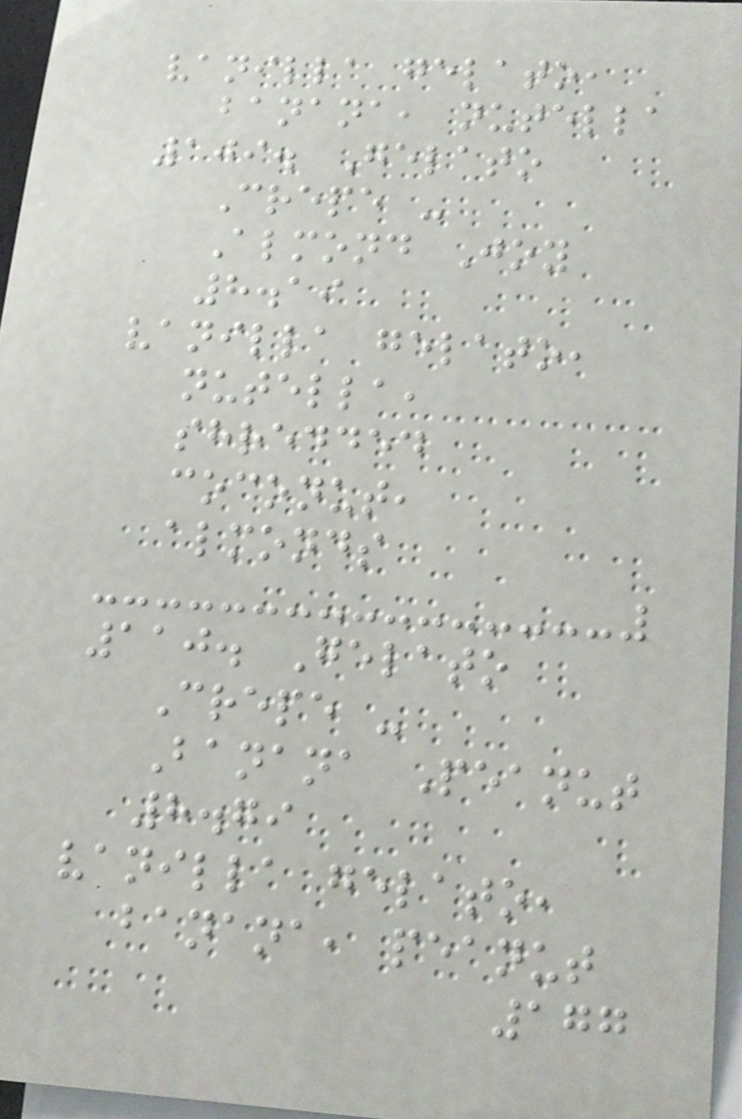vanilla gelato,
banana, nutella
109. Gelato
Crepe -
Almond Joy
8.19
vanilla gelato,
nutella,
shredded
coconut,
almonds
110. Gelato
Crepe -
Banana Peanut
8.79
vanilla gelato,
banana, peanut
177
